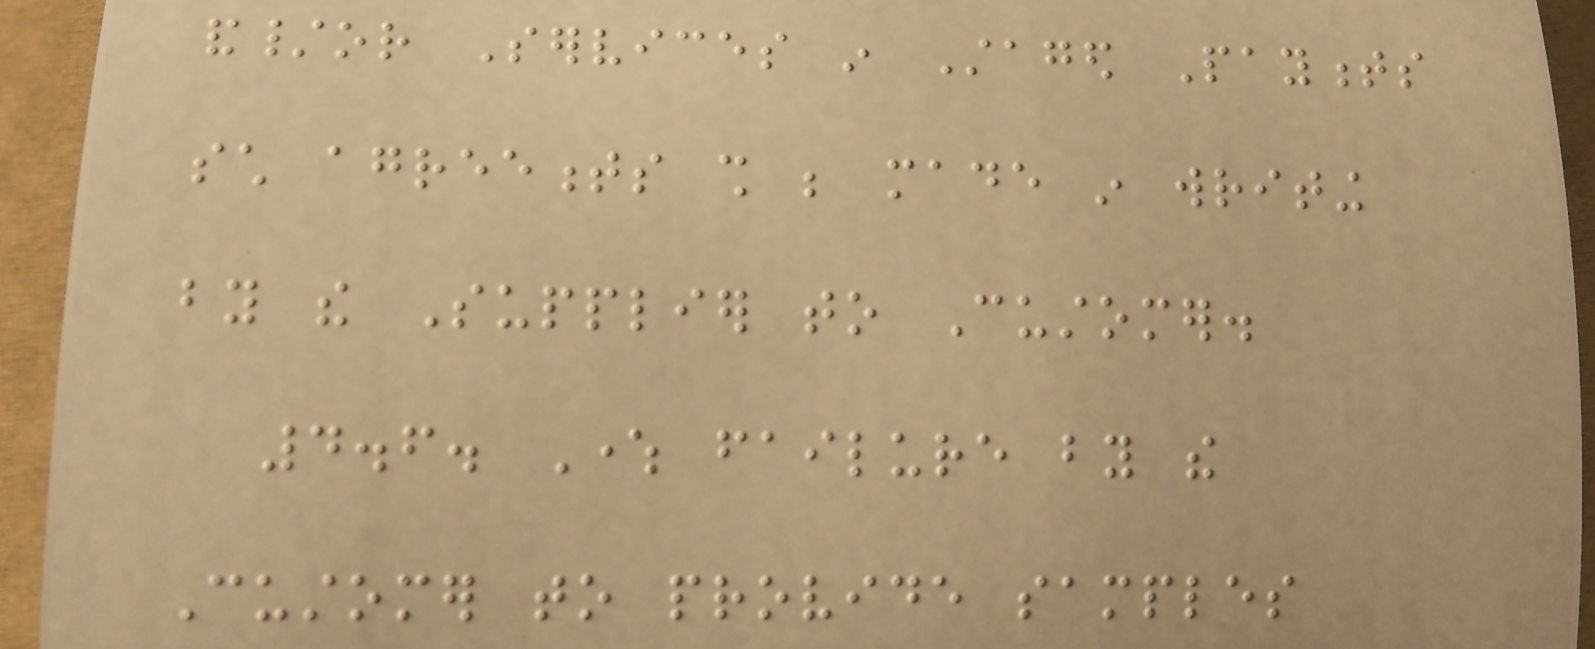and/or Services in Staged Payments
such agreements shall be made in writing
by the Supplier to Customer.
4.6. Where failure by the
Customer to provide samples
